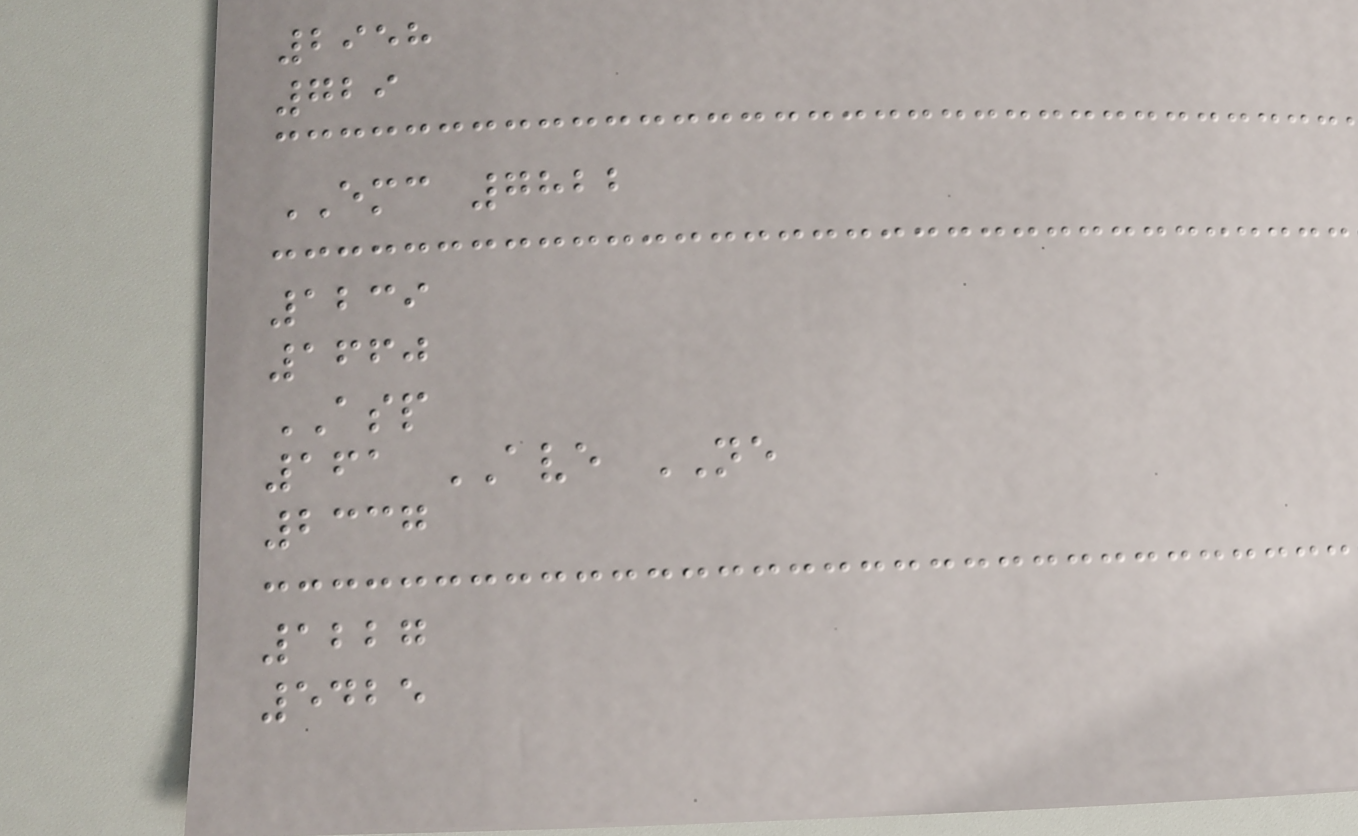2958
729
EMC 7822
1239
1660
ASP
161 AVE NE
2337
1227
5425
